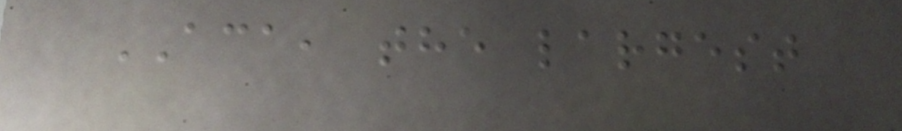ACA, the largest
